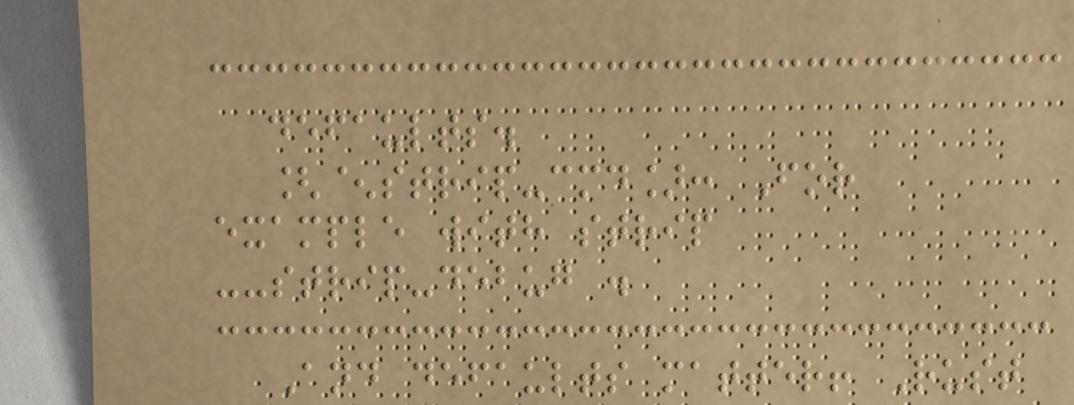defaults.
[^strip-cmd]: For
example with strip
--strip-debug .
And defaults matter! Rust
